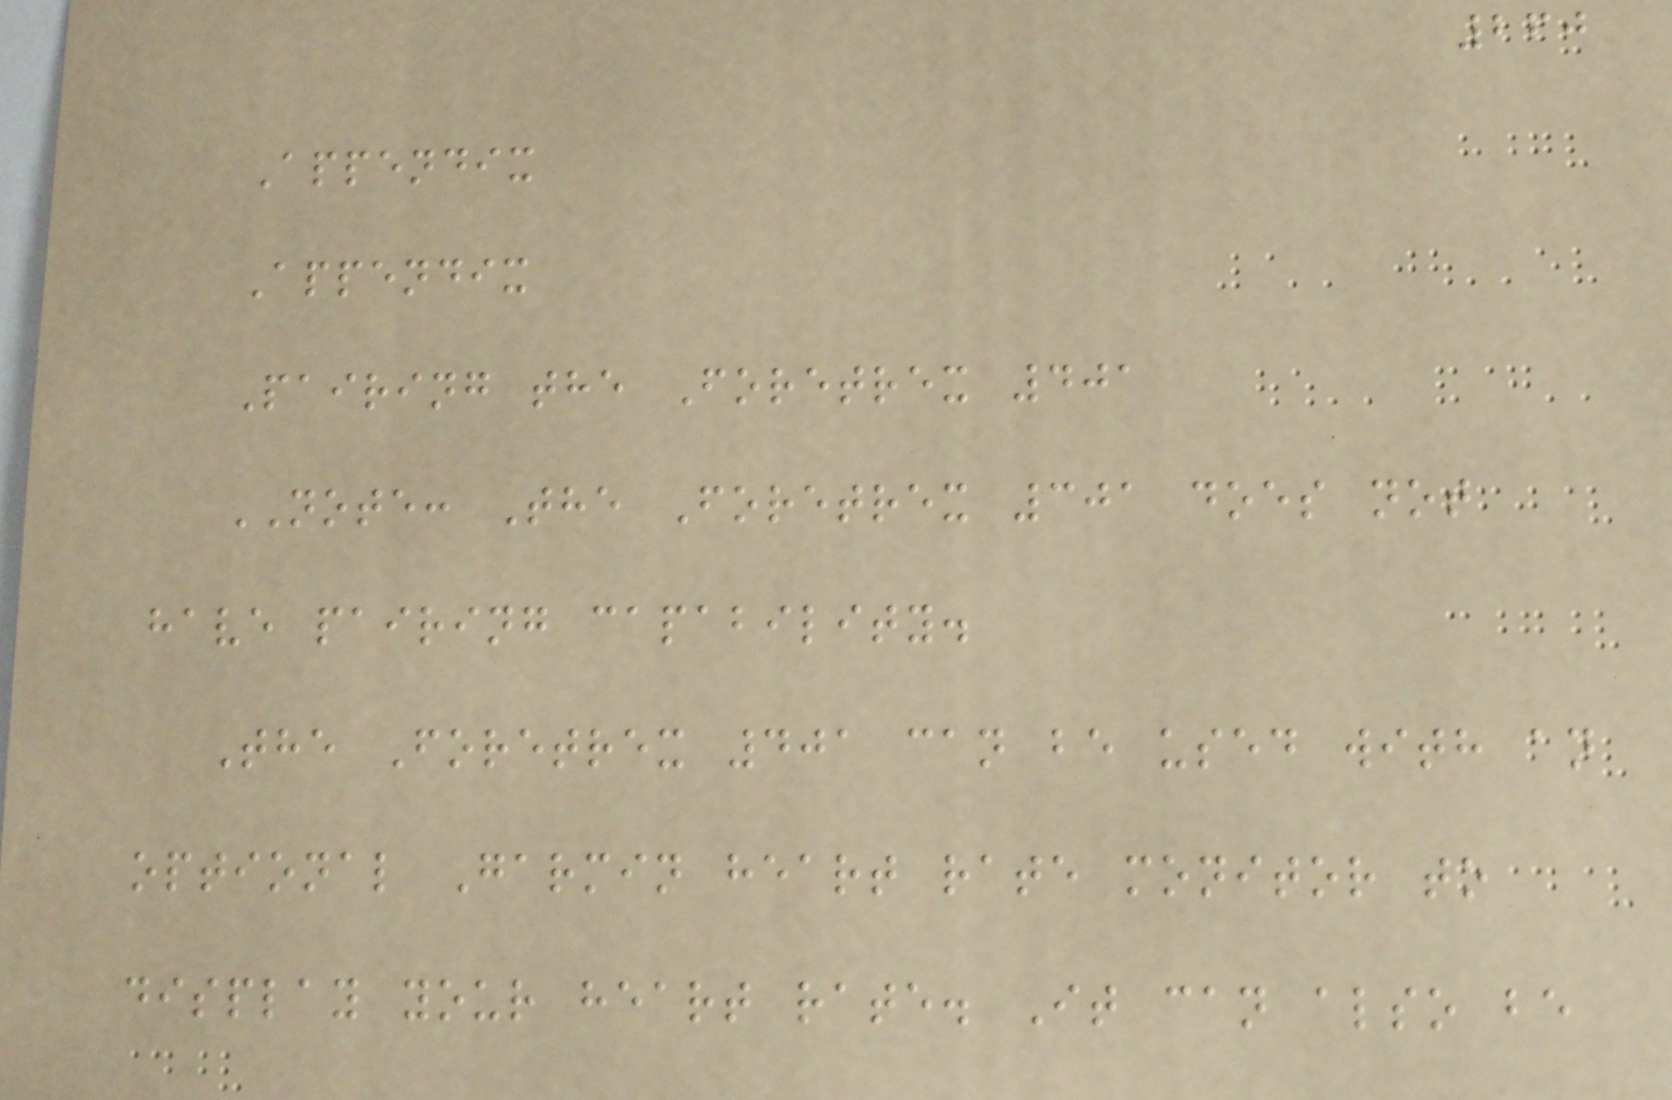260
Appendix
Appendix
Pairing the Foretrex 401
NOTE: The Foretrex 301 does not
have pairing capability.
The Foretrex 401 can be used with an
optional Garmin heart rate monitor to
display your heart rate. It can also be
